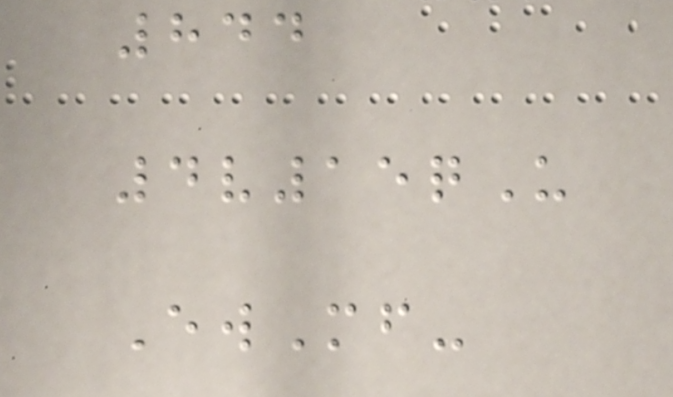844
4v15qU
EwMf-
